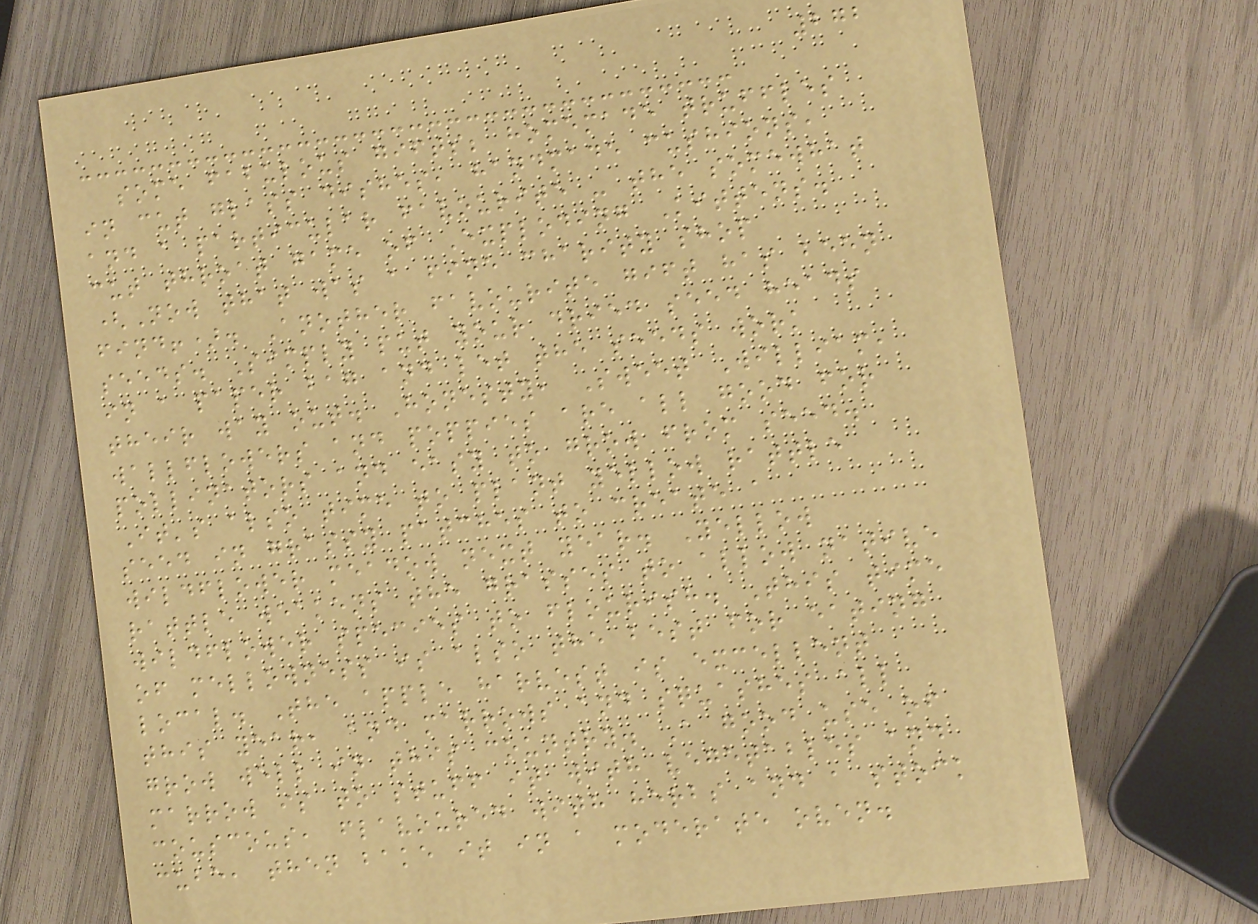272
some fabulous gifts; homemade truffles
in cut glass dishes, handmade cushions,
and a particular favourite - the somewhat
cut throat game of Exploding Kittens.
(Now that was a fine charity shop
find!). Another favourite gift has been
seeds. Simply put your dried seed heads
in a paper bag and let the seeds work
their way out. Honesty, Sweet William,
wallflowers and poppies are all good for
pollinators and easy to grow from seed.
It's also time to plant yellow rattle
seed in grassy patches to create a
wildflower meadow next year. Yellow
rattle weakens the grasses to allow native
wildflower species to flourish. This time
of mellowness is also the best for eating
local. The apple harvest is excellent
this year, and marrows and squashes all
grow well in this country. A good use of
marrow is to stuff it with vegetables and
couscous, flavoured with herbs and a stock
cube, then bake it in a moderate oven.
